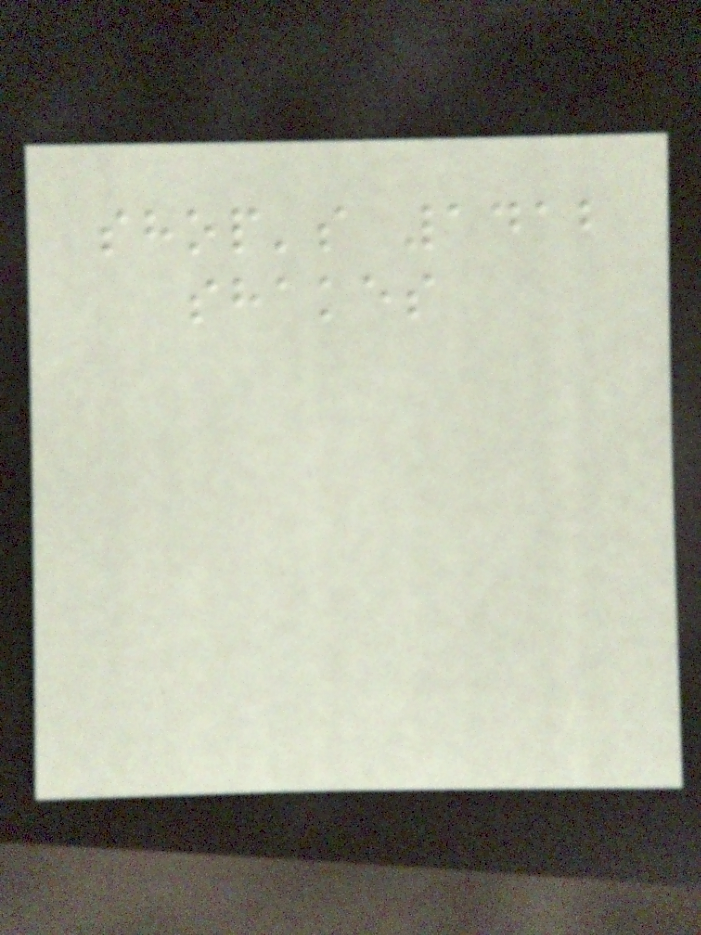shop's 1412
shakes
